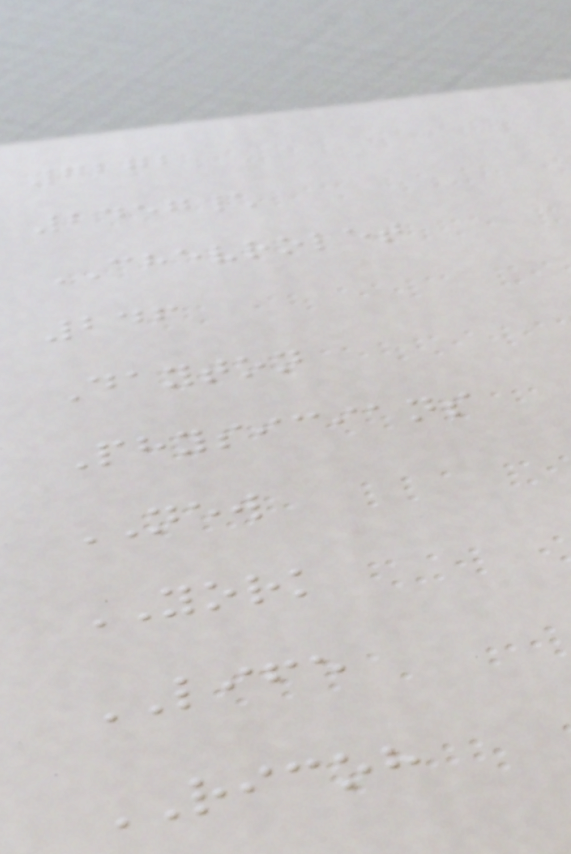7272
2457\
CHEVROLET
246
Dayton
Physicians
NEW
YORK
LIFE
RICOH
